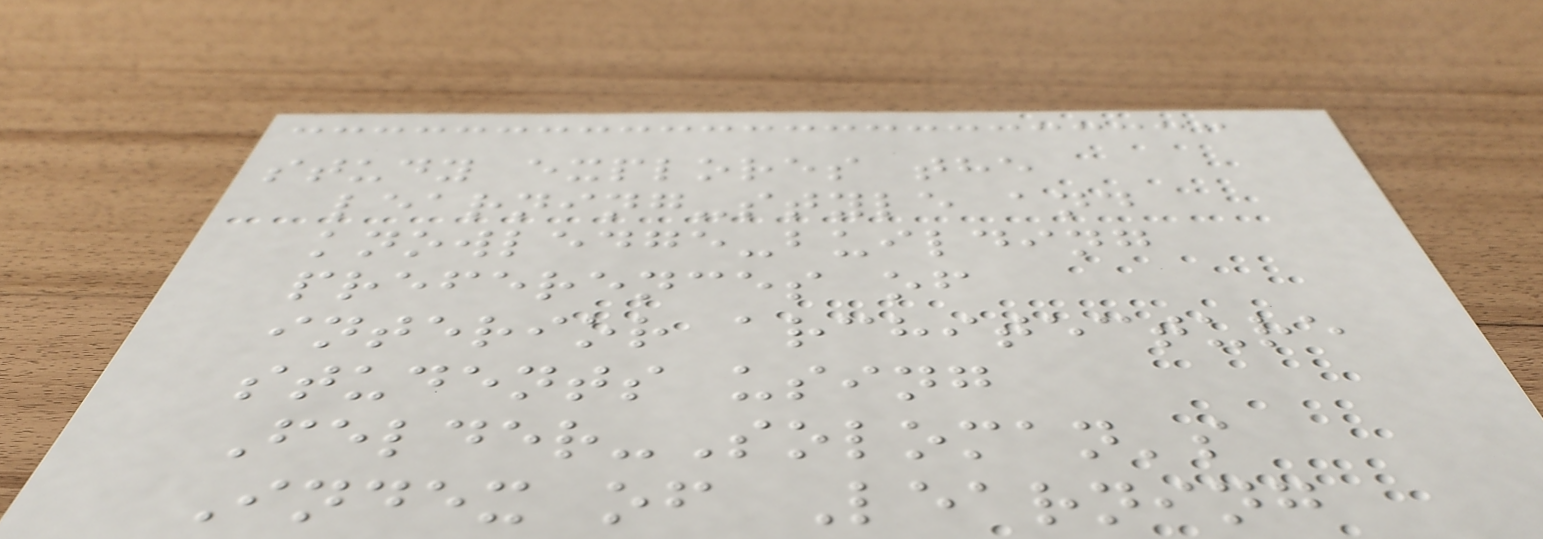study explores the
learning-style and
knowledge-building
preferences of
interior architecture
students using
Felder-Soloman's
Index of Learning
